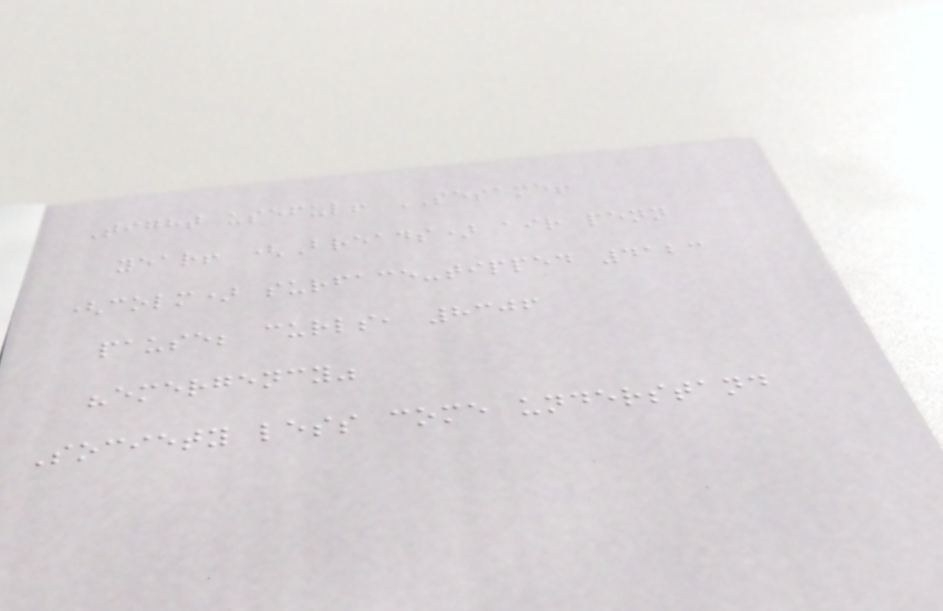Tight useful! SESAME!
year! (Breads) air penn
(colm) surface-tipped 4123
pause; curls, 8306
"emergency"
Society less come understand
